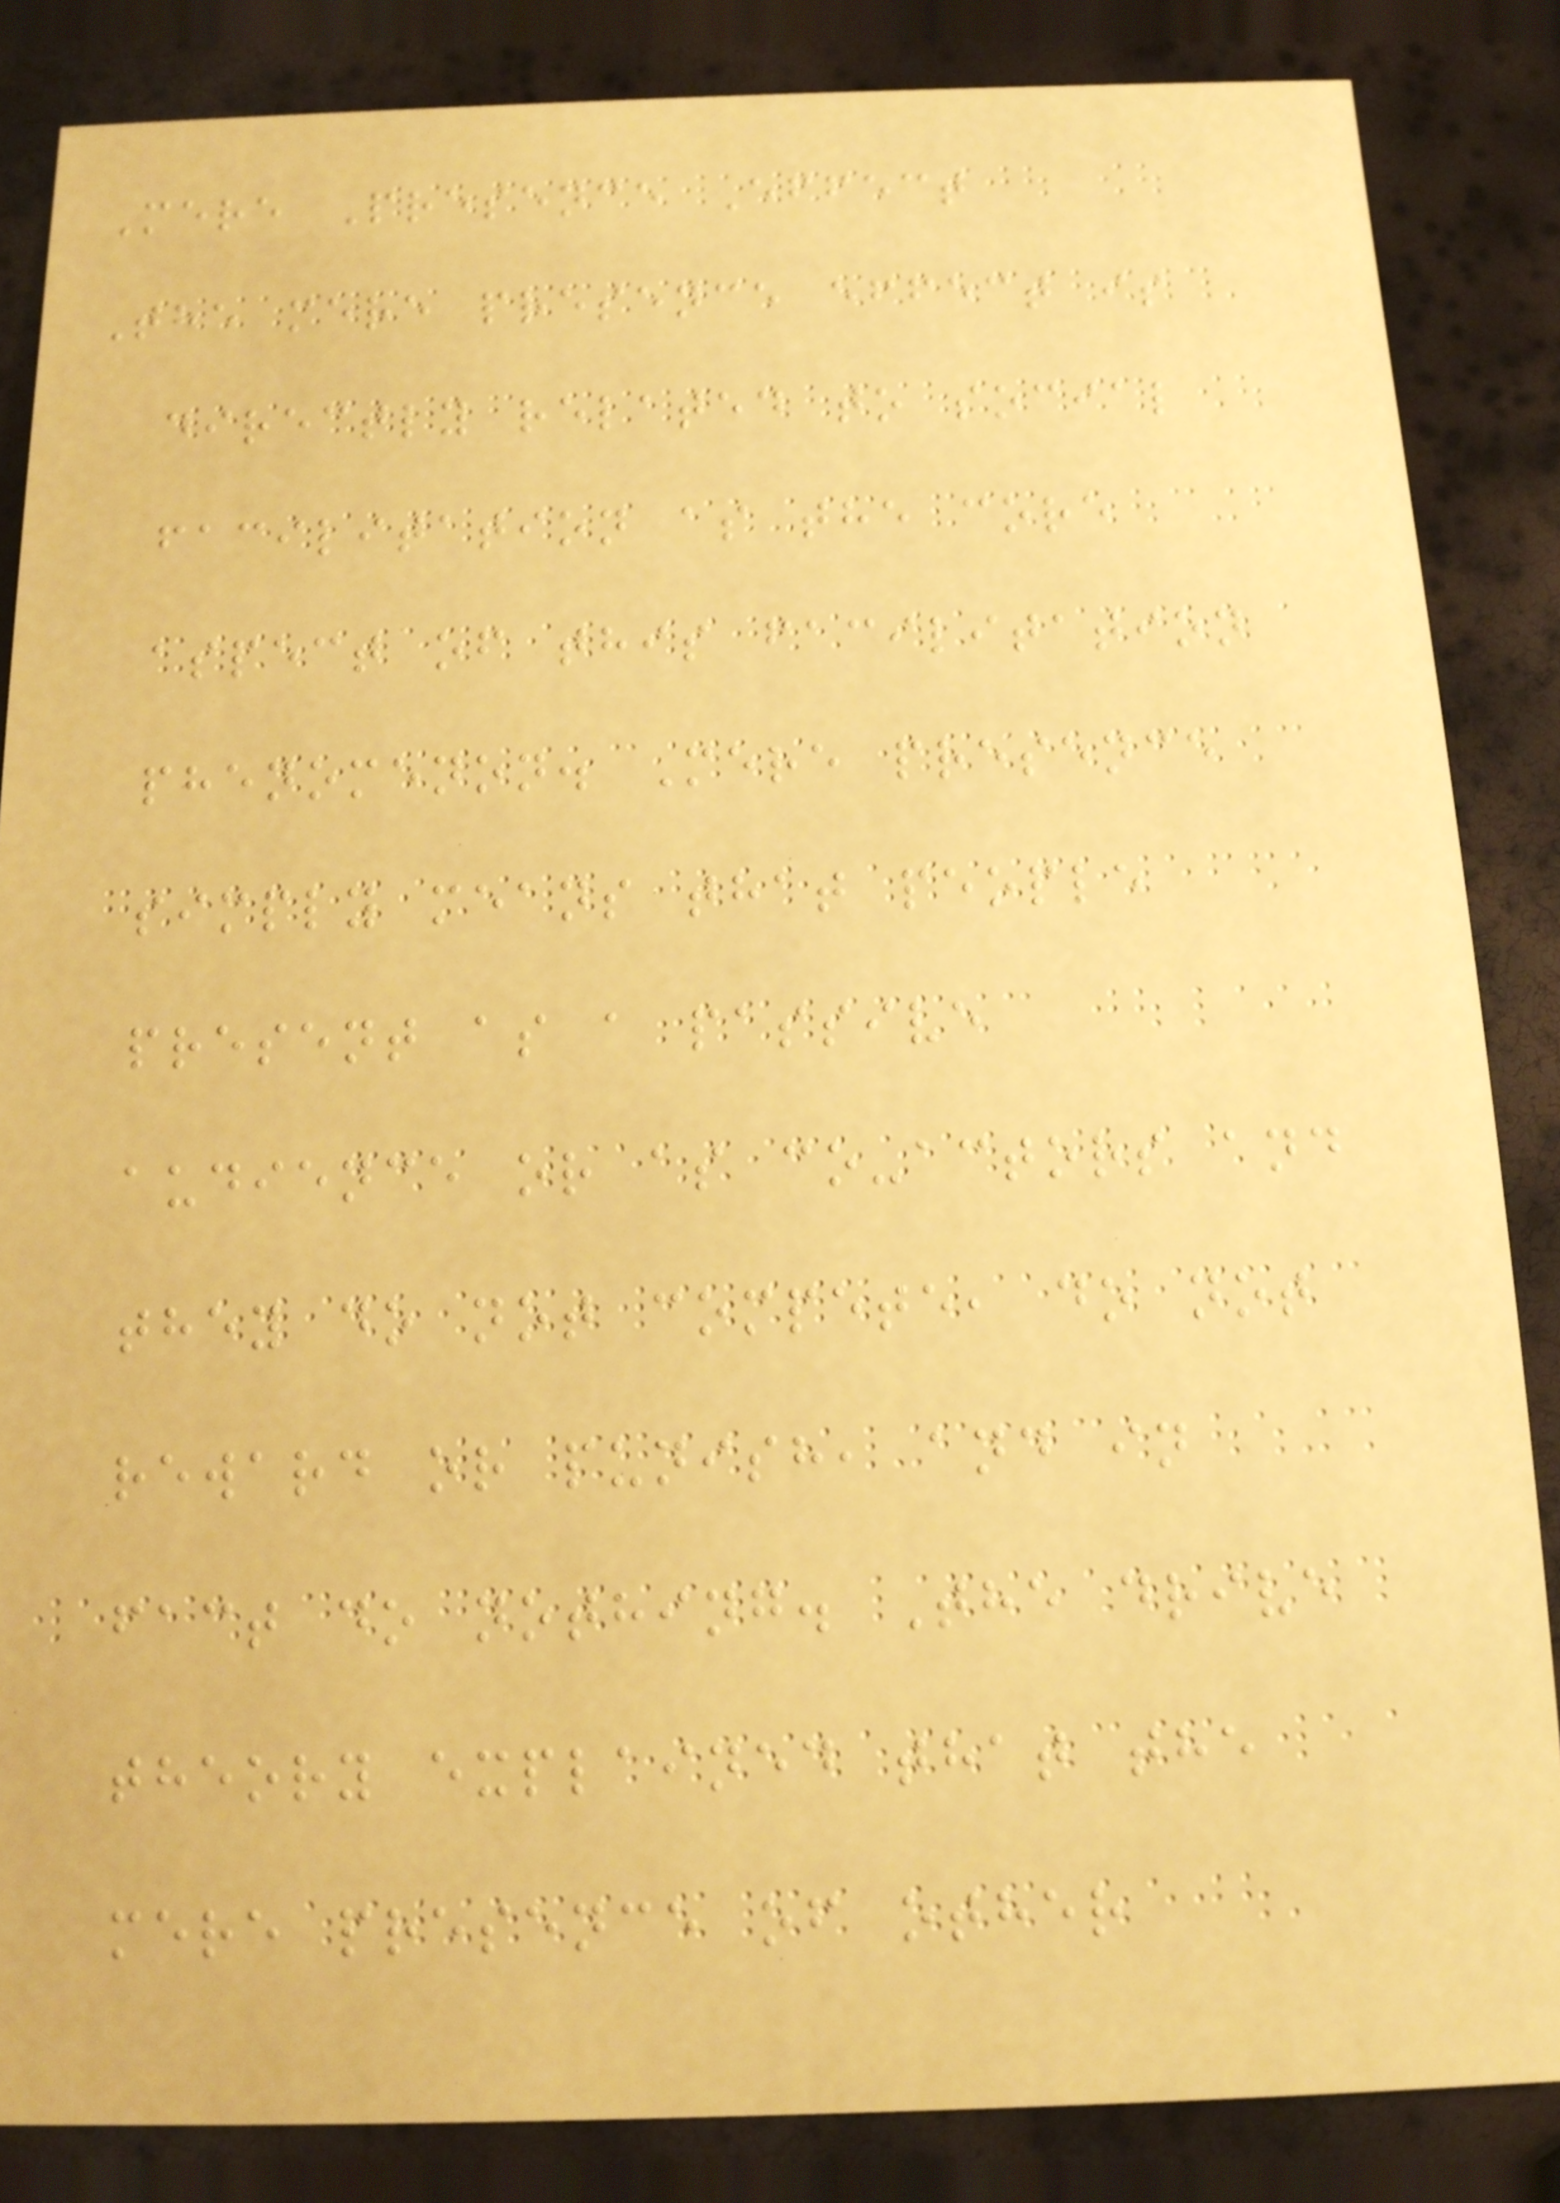Mere Presence Effect
The mere presence effect is
directly related to social
facilitation as the core
aspect of this facilitation
phenomenon. Mere presence
simply means that people
present as a passive
audience or as co-actors and
they do not compete, do not
reward or punish, and in
fact do nothing. The drive
theory explained that the
mere presence of other
